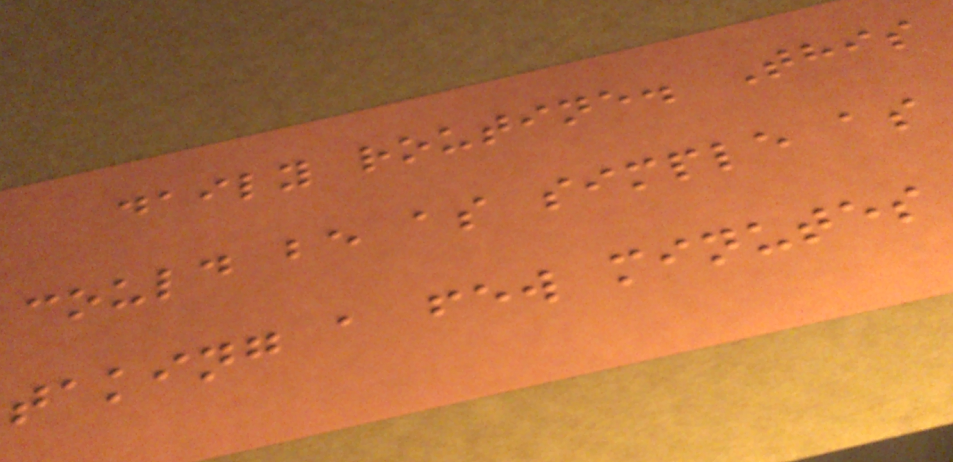daily routine. This
could be as simple as
taking a few minutes
